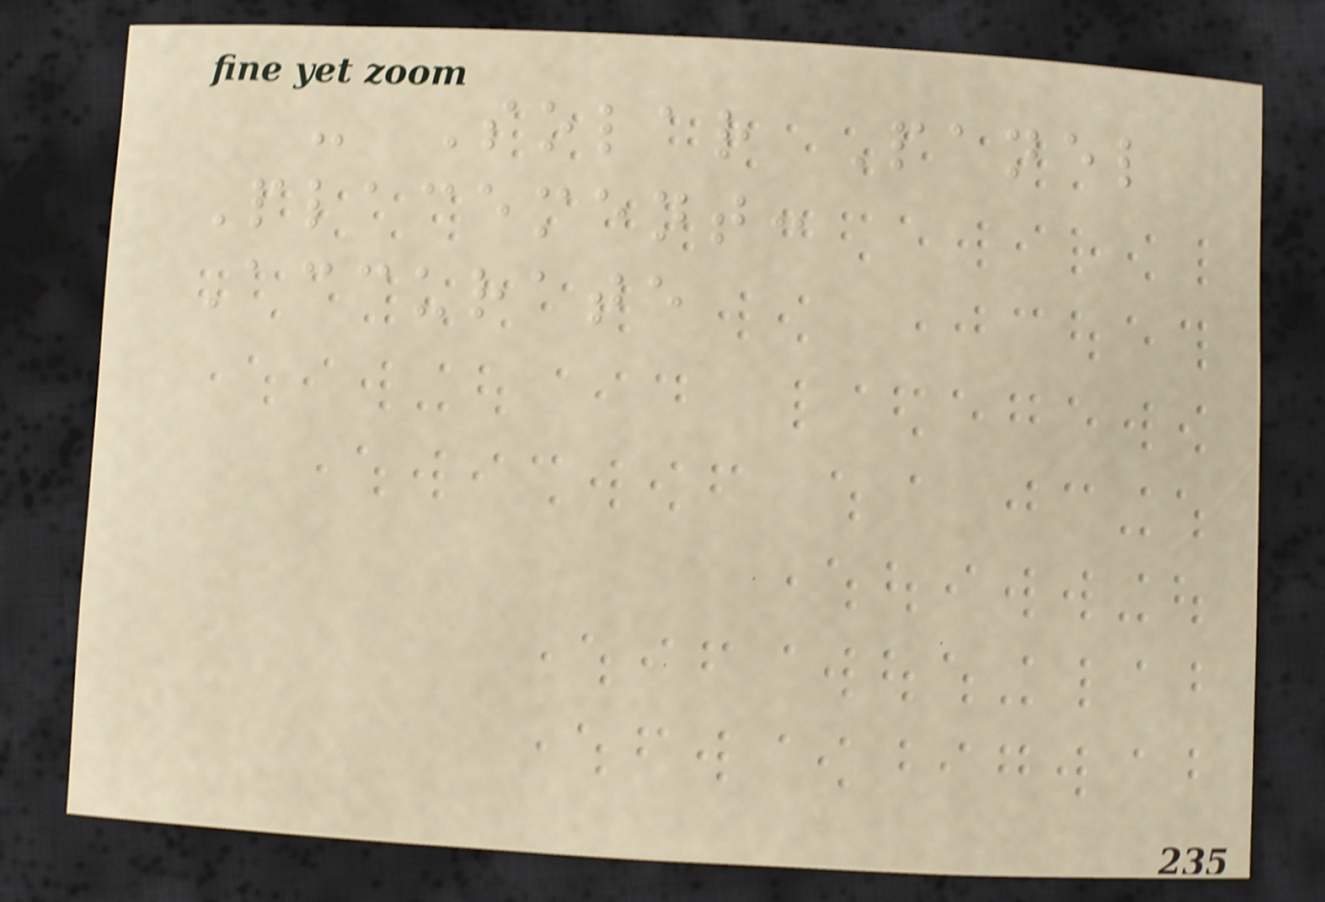- Solar Panel
Placement:
Accurate
